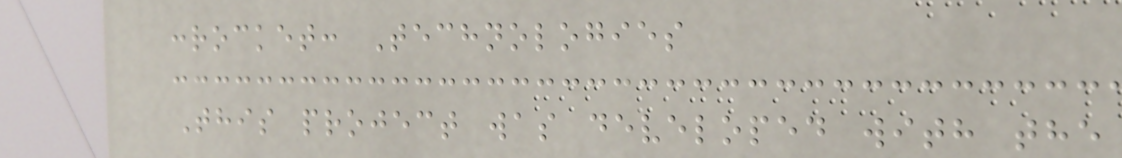:rocket: Technologies
This project was developed with the
